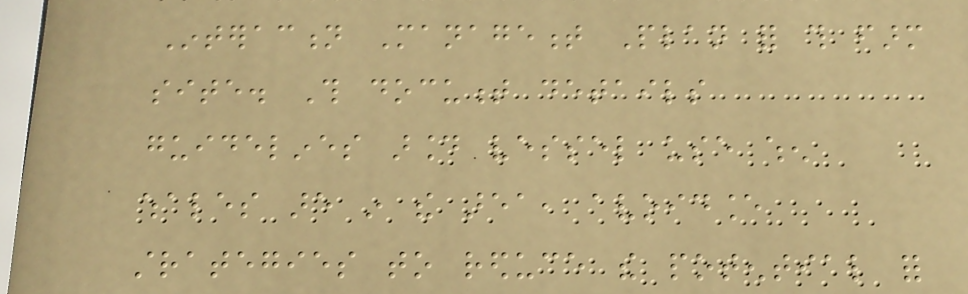Interaction Management Plan for this farm
site. This document details
guidelines around vessel use when
whales are in the area, avoidance
strategies to reduce the potential for
